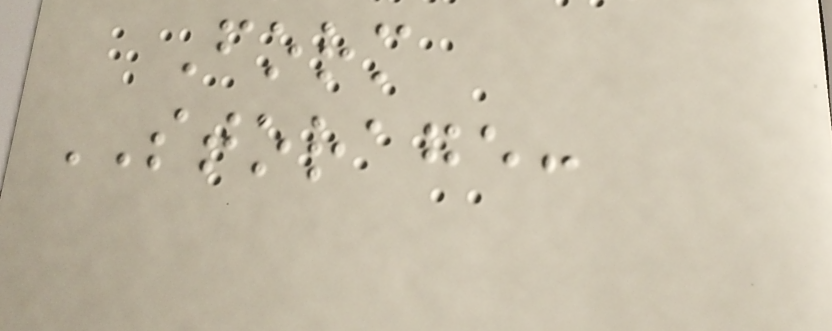Form
STORAGE:
